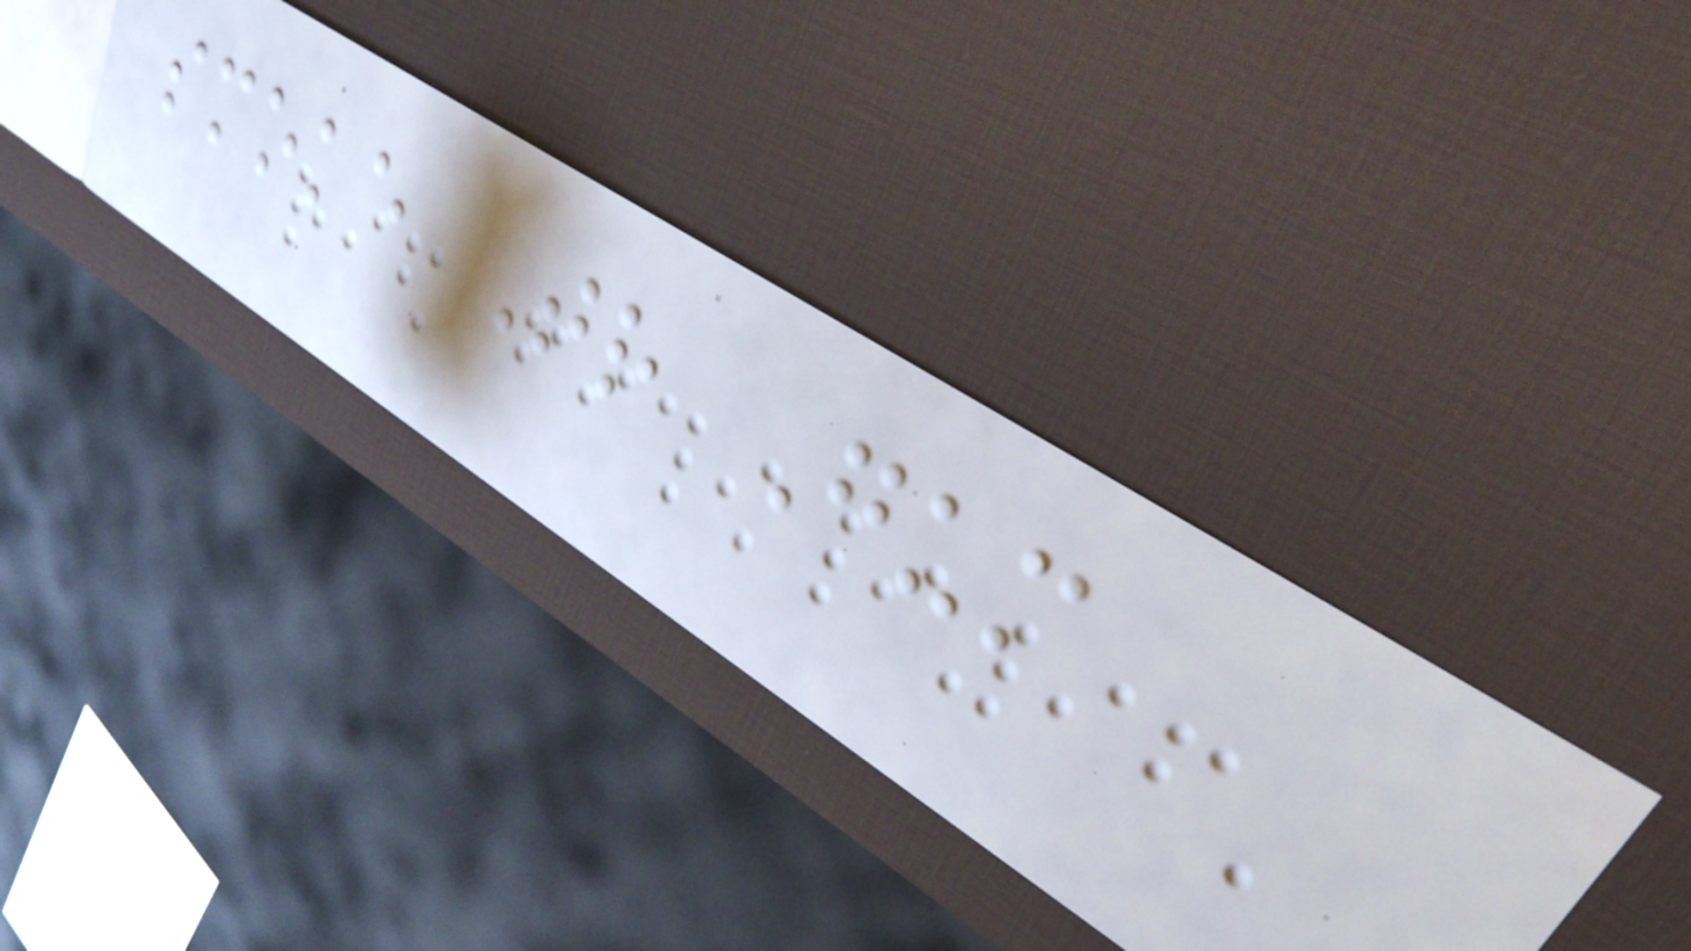smoke Tr Gum
